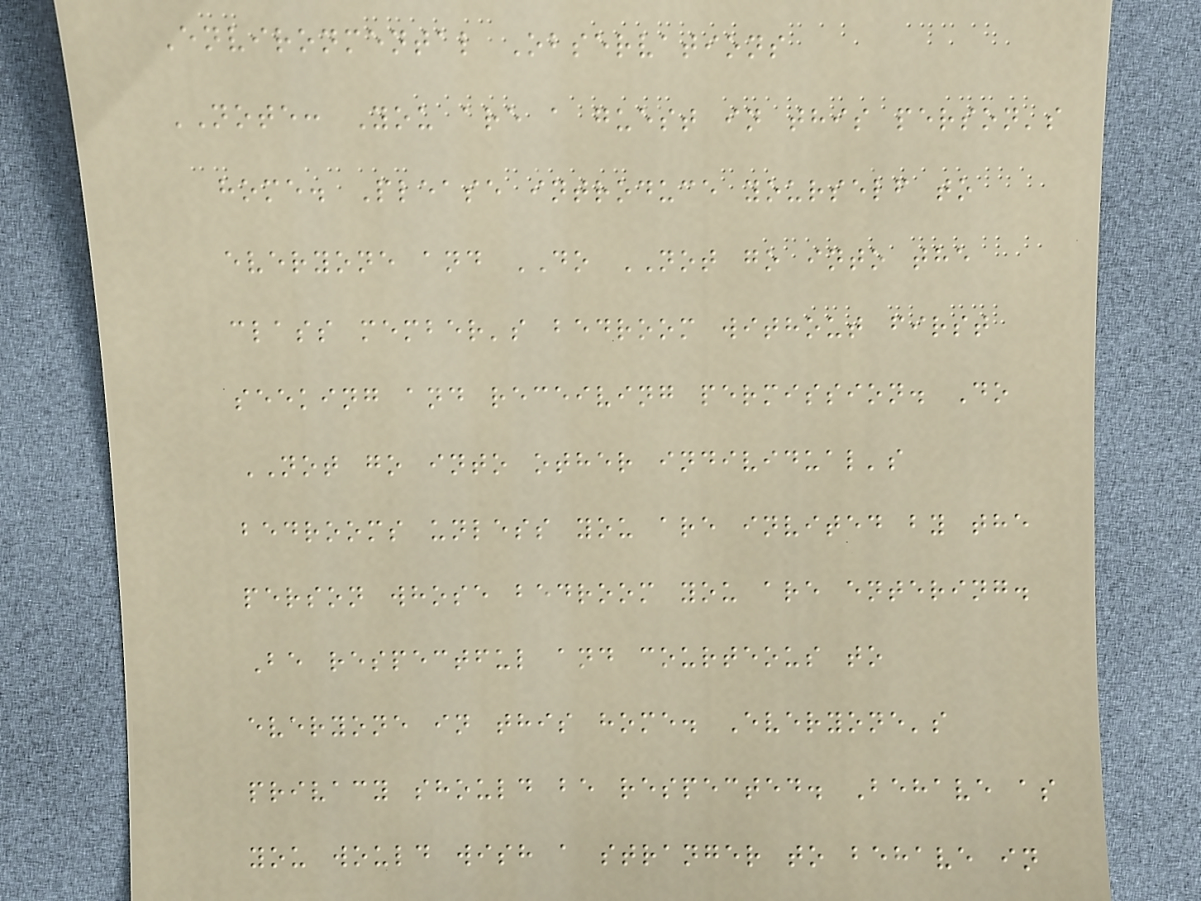Environmental Observations
NOTE: You are a guest in this person's
home. Please introduce yourself to
everyone and DO NOT go into the
class member's bedroom without first
seeking and receiving permission. Do
NOT go into other individual's
bedrooms unless you are invited by the
person whose bedroom you are entering.
Be respectful and courteous to
everyone in this home. Everyone's
privacy should be respected. Behave as
you would wish a stranger to behave in
